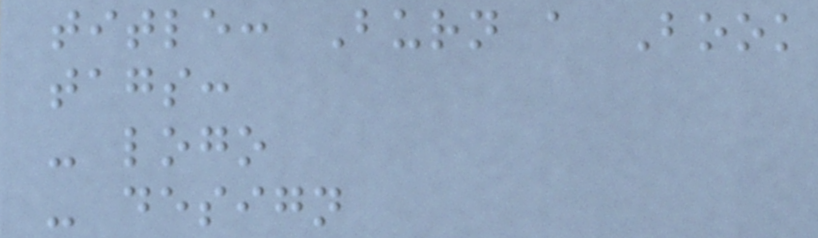title: Burn a Book
tags:
- logo
- design
